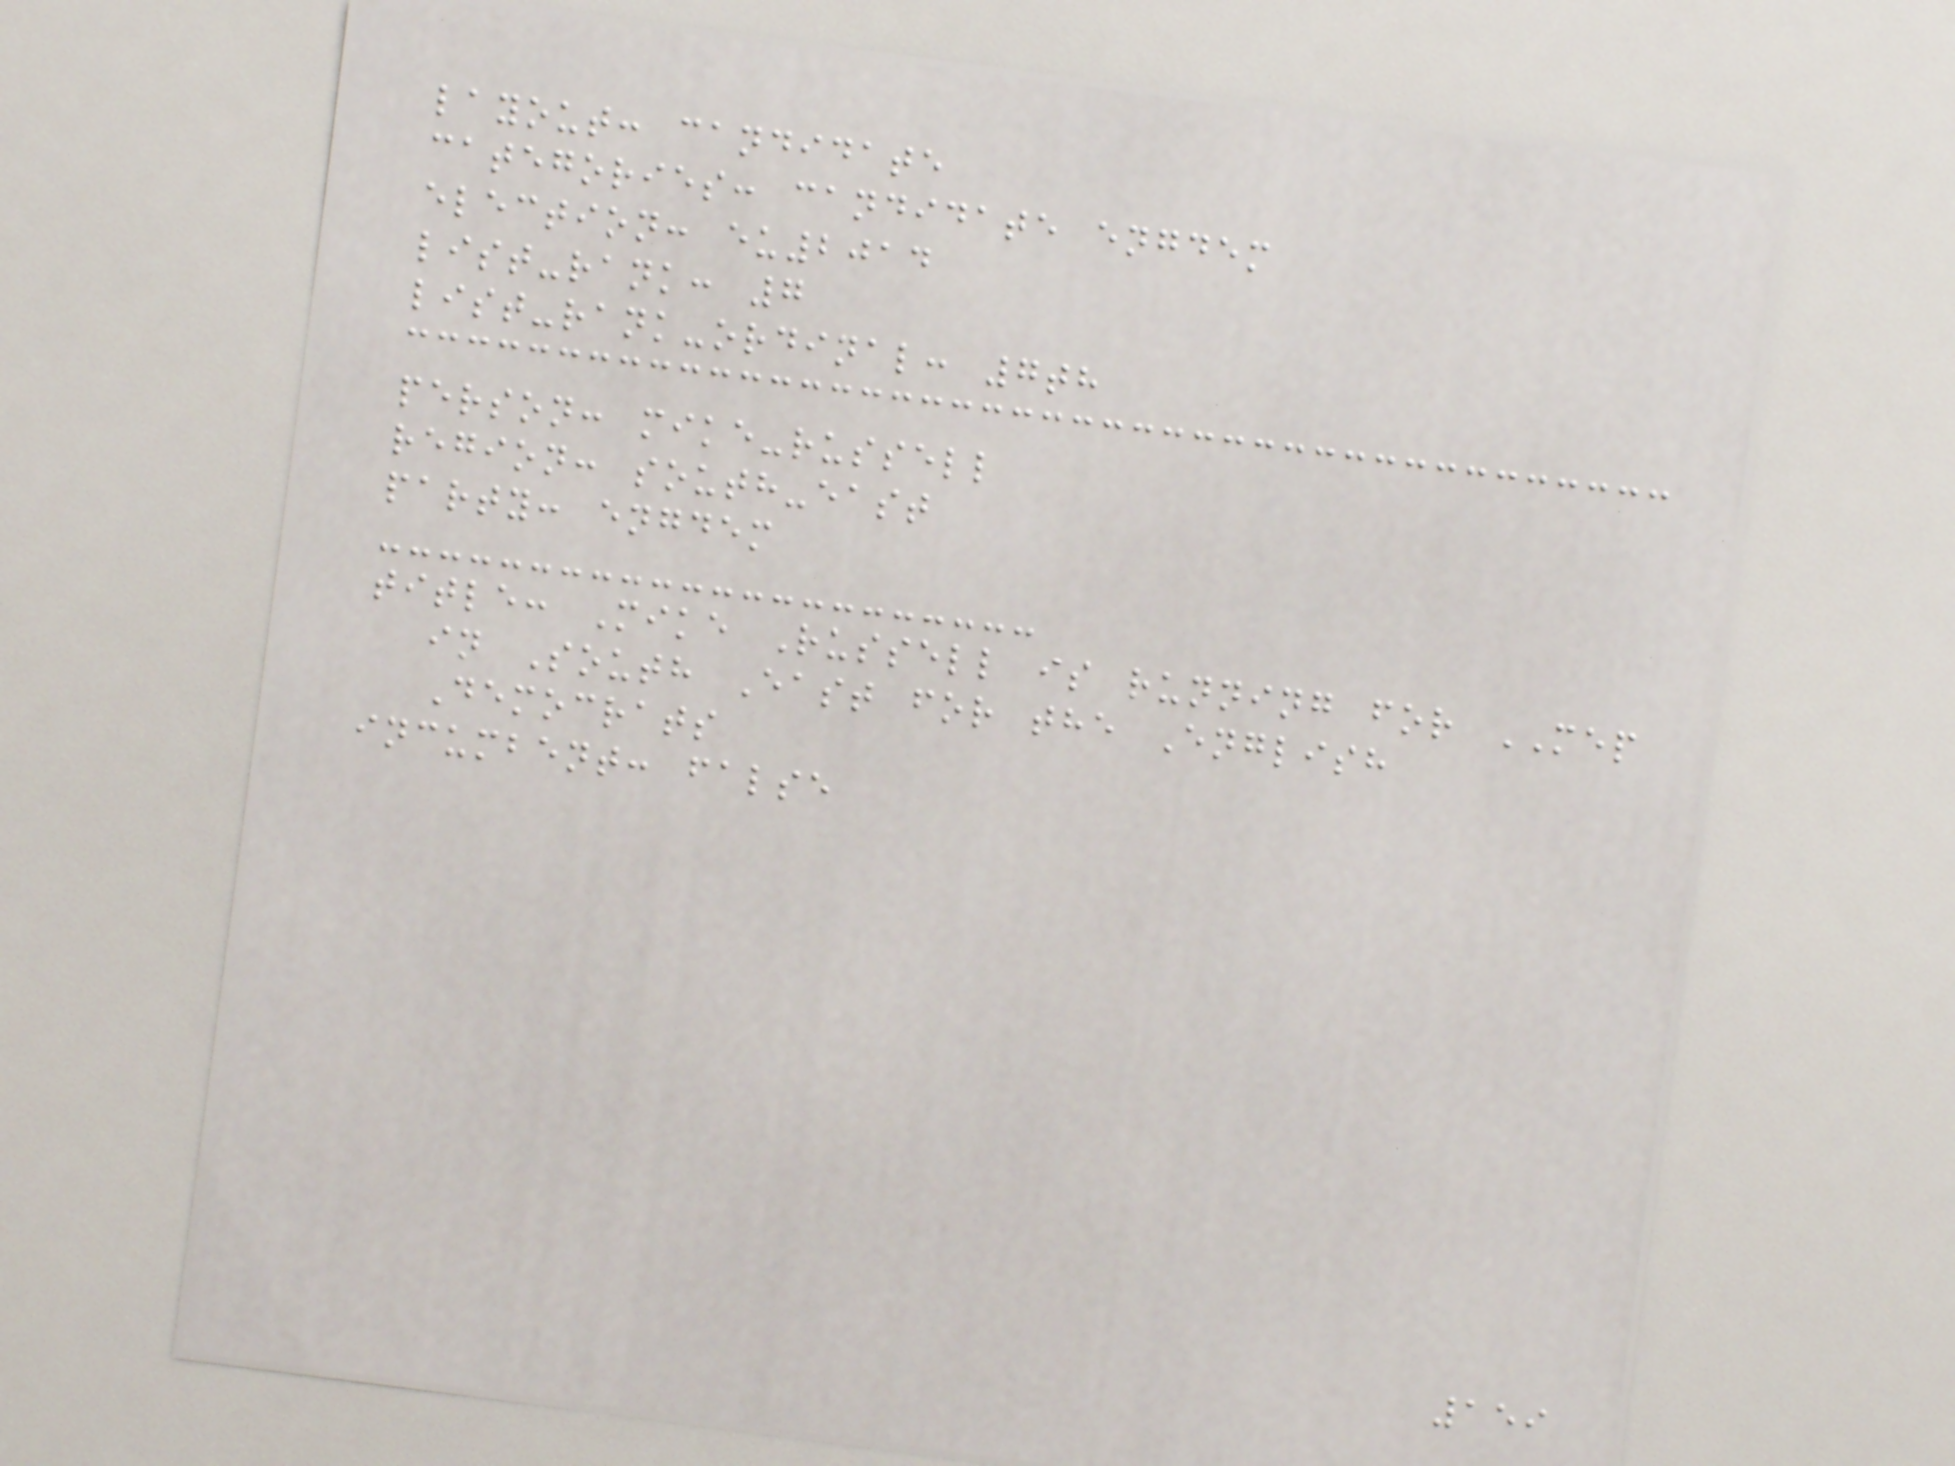layout: candidate
categories: candidate engdem
election: eu2014
list-rank: 7
list-rank-ordinal: 7th
person: mike-russell
region: south-east
party: engdem
title: Mike Russell is running for MEP
in South East for the English
Democrats
incumbent: false
159
